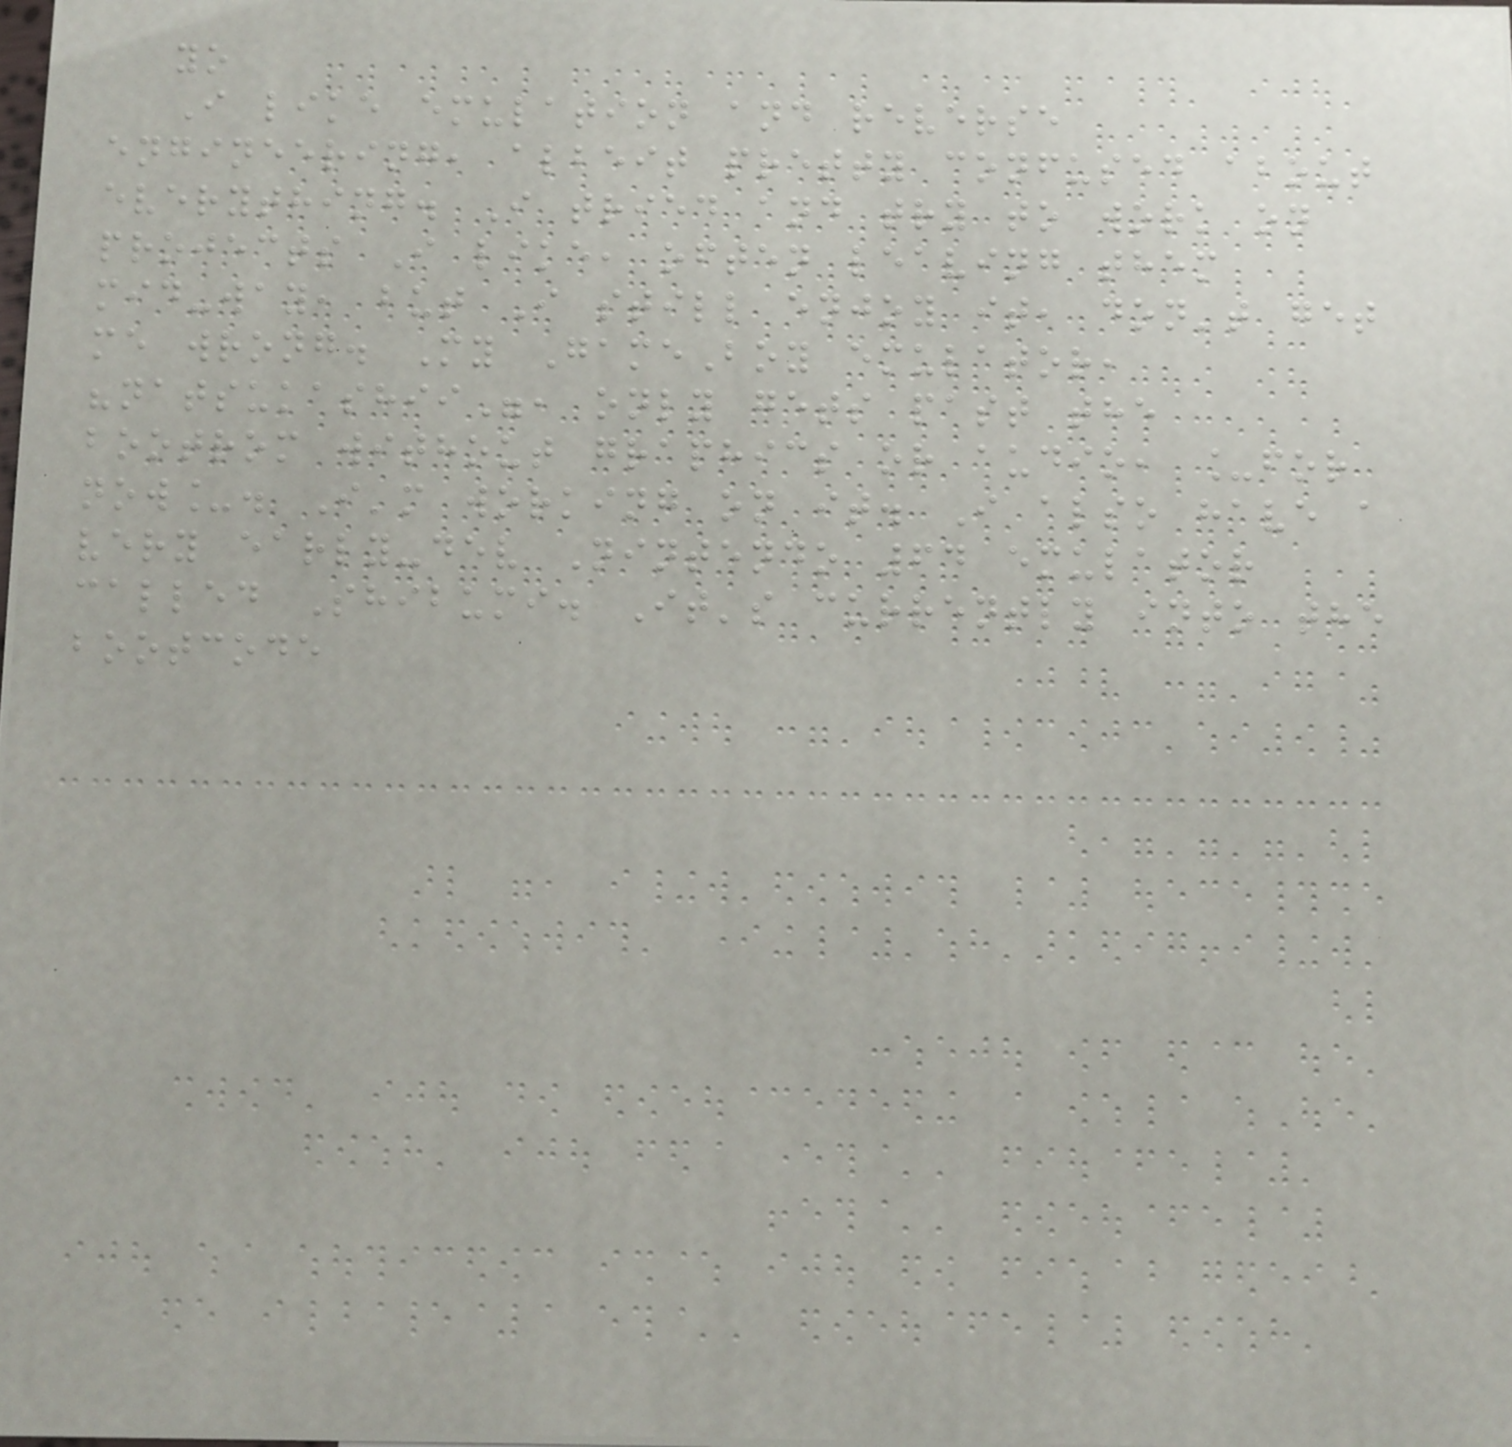yo
I like emulation and reverse
engineering, albeit pretty confused about
everything. I tried and try to work on
projects I like, often leaving them
mid-way, but I still enjoy it, don't get
me wrong. My GameBoy emulator,
"natsukashii", only gets past the
bootrom without graphics or audio, _for
now_. I'm working on it. I also have a
very early-dev Nintendo 64 emulator
called Shibumi. It's currently into the
bootcode
